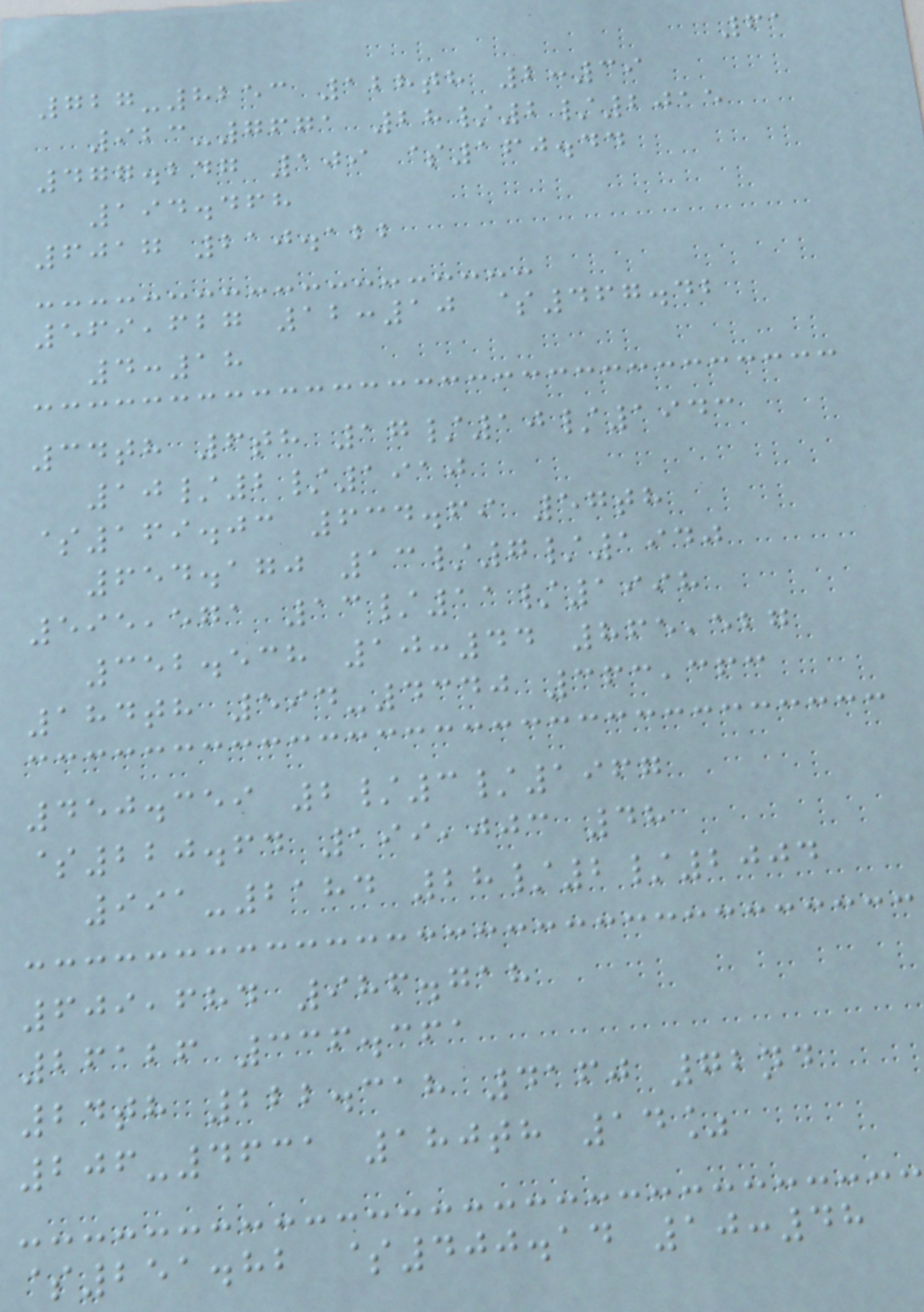61
727-8253 128th 2:39
923-7671 28/2/2015
477.247 109 $160.44
194.468
6017 210.122
569,627 12:10 $467.42
4:18
34th 6th 17/10/1943
10/2/1910
$169.03 634.69 57th
654.170 13/7/1940
595,571 13/11/1998
352.538 10:44 865,527
184th 594-4340 363,363
450.359 2/3/1967
$220.64 199,003 48
991-2184 28/2/2004
609,684 986.718
26126 336.361
24th 222.318 4160 72nd
206-4631 180th 14%
$251.82 $400.14 10:48
